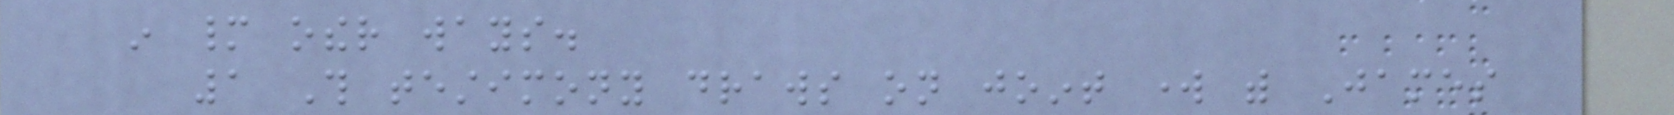in many other ways.
1 This testimony draws on joint work with James
